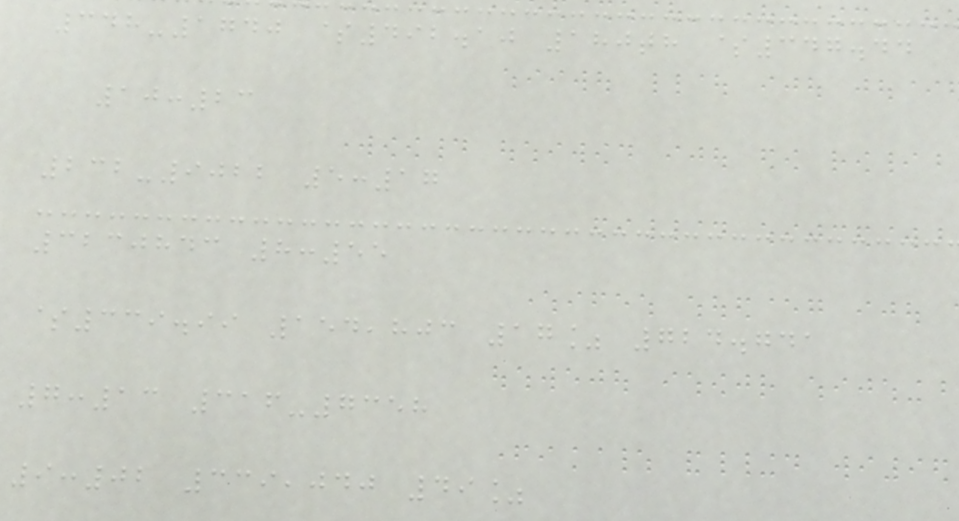348-1740 $492.10 180th $347.44
10:23
232-9022 5:17
3230843 8:55
$339.99 154,803 17% 724.741
7:13 316-7358
9:02 339,040 49%
